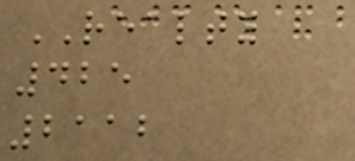REALTY
425
2112
